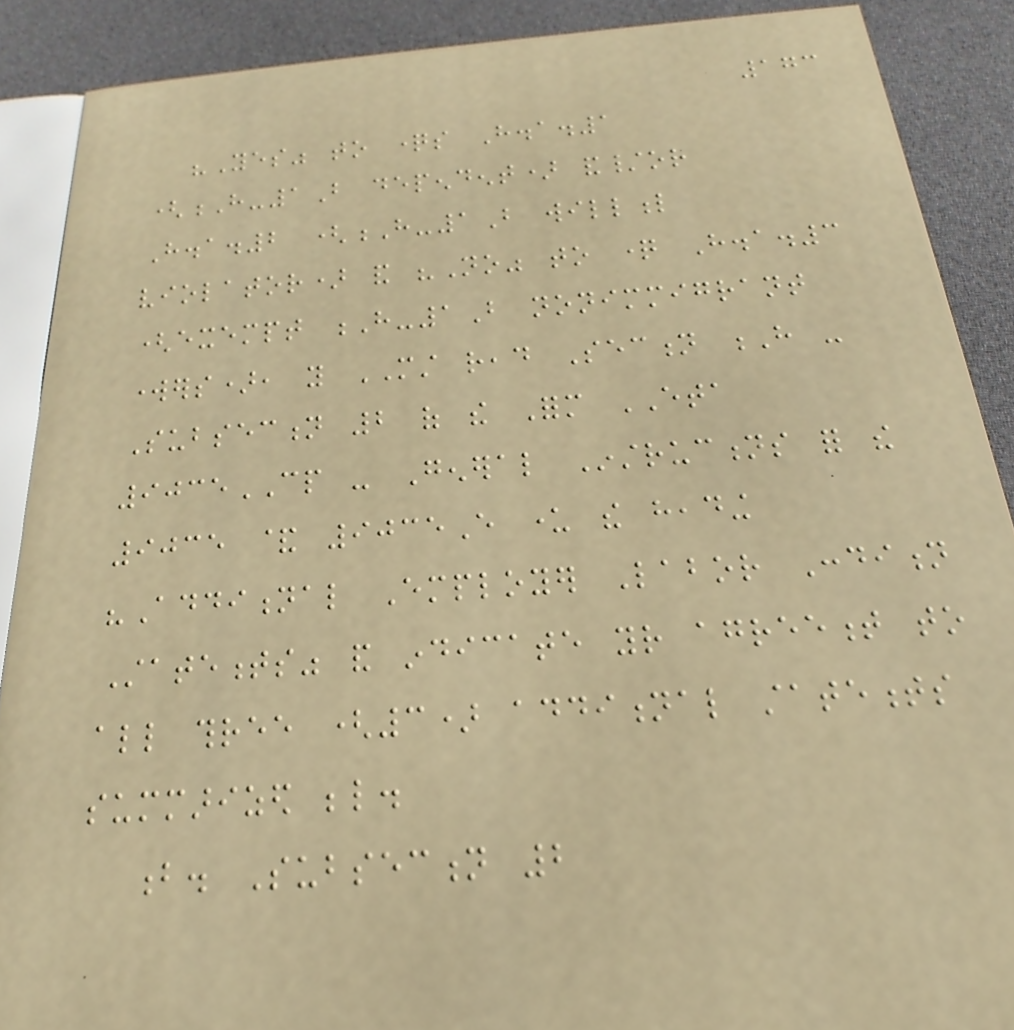173
"Yes" to questions H.a.1
(H-1B dependent) and/or
H.a.2 (H-1B willful
violator) and "No" to question H.a.3
(exempt H-1B nonimmigrant
workers), you MUST read Section H -
Subsection 2 of the Form ETA
9035CP - General Instructions for the
9035 & 9035E under the heading
"Additional Employer Labor Condition
Statements" and indicate your agreement to
all three (3) additional statements
summarized below.
b. Subsection 2
